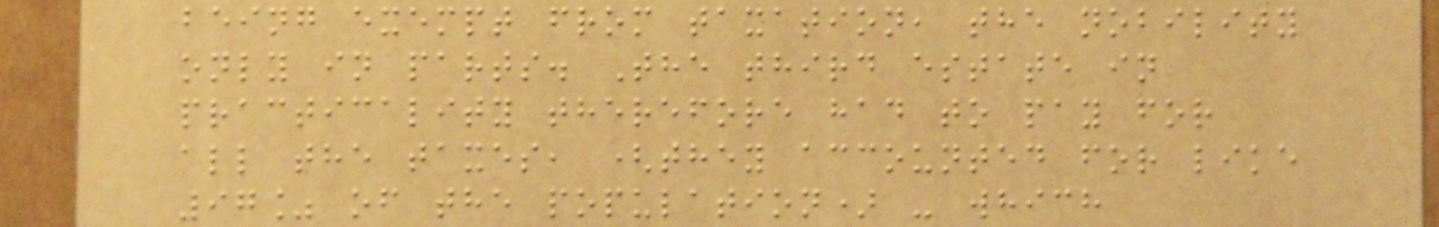being exempt from taxation, the nobility
only in parts. The third estate in
practicality therefore had to pay for
all the taxes, (they accounted for like
97% of the population) - which
